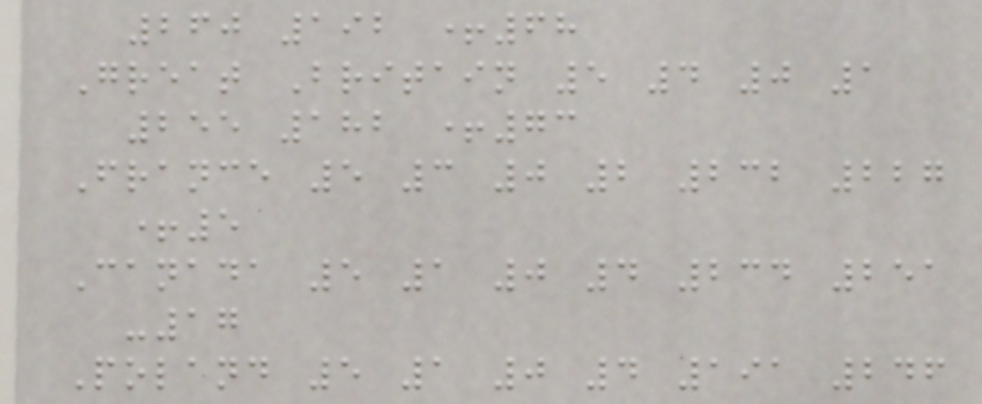260 192 +68
Great Britain 5 4 0 1
255 182 +73
France 5 3 0 2 232 227
+5
Canada 5 1 0 4 234 251
-17
Poland 5 1 0 4 191 246
